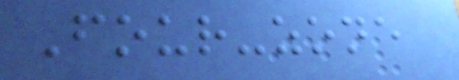Four-zone
